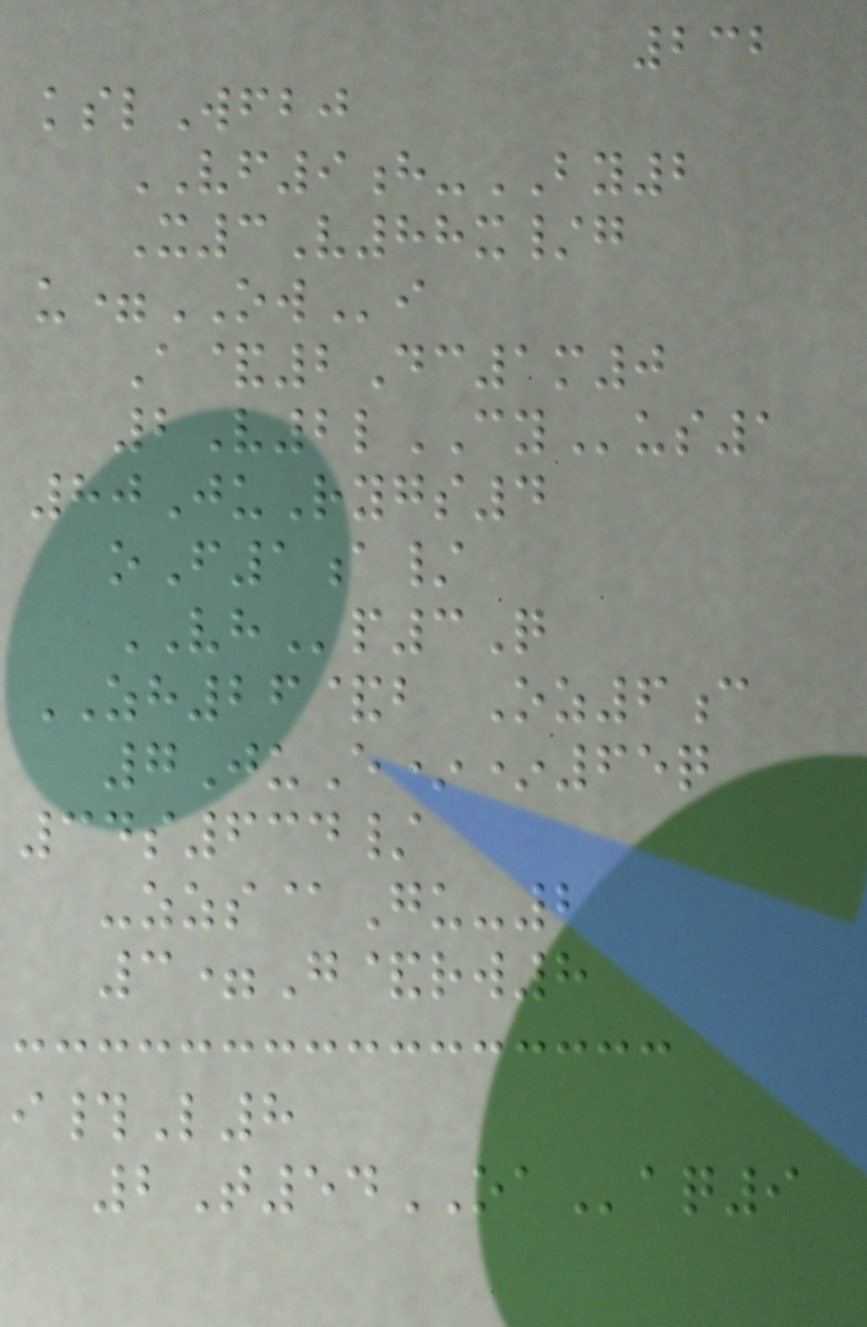232
kslWfbj
VF9h-BY2
X3V88x/g
u=OWi
A&2Dc1m0
2V2lCYus1
80JuRygs4
oF1a/
VHp3Q
ZH26&b Oz6c
7JuE**65q
34s634/
-zzs@Gu-2
3=G&rw8
i#L8
2T54OAaq9
